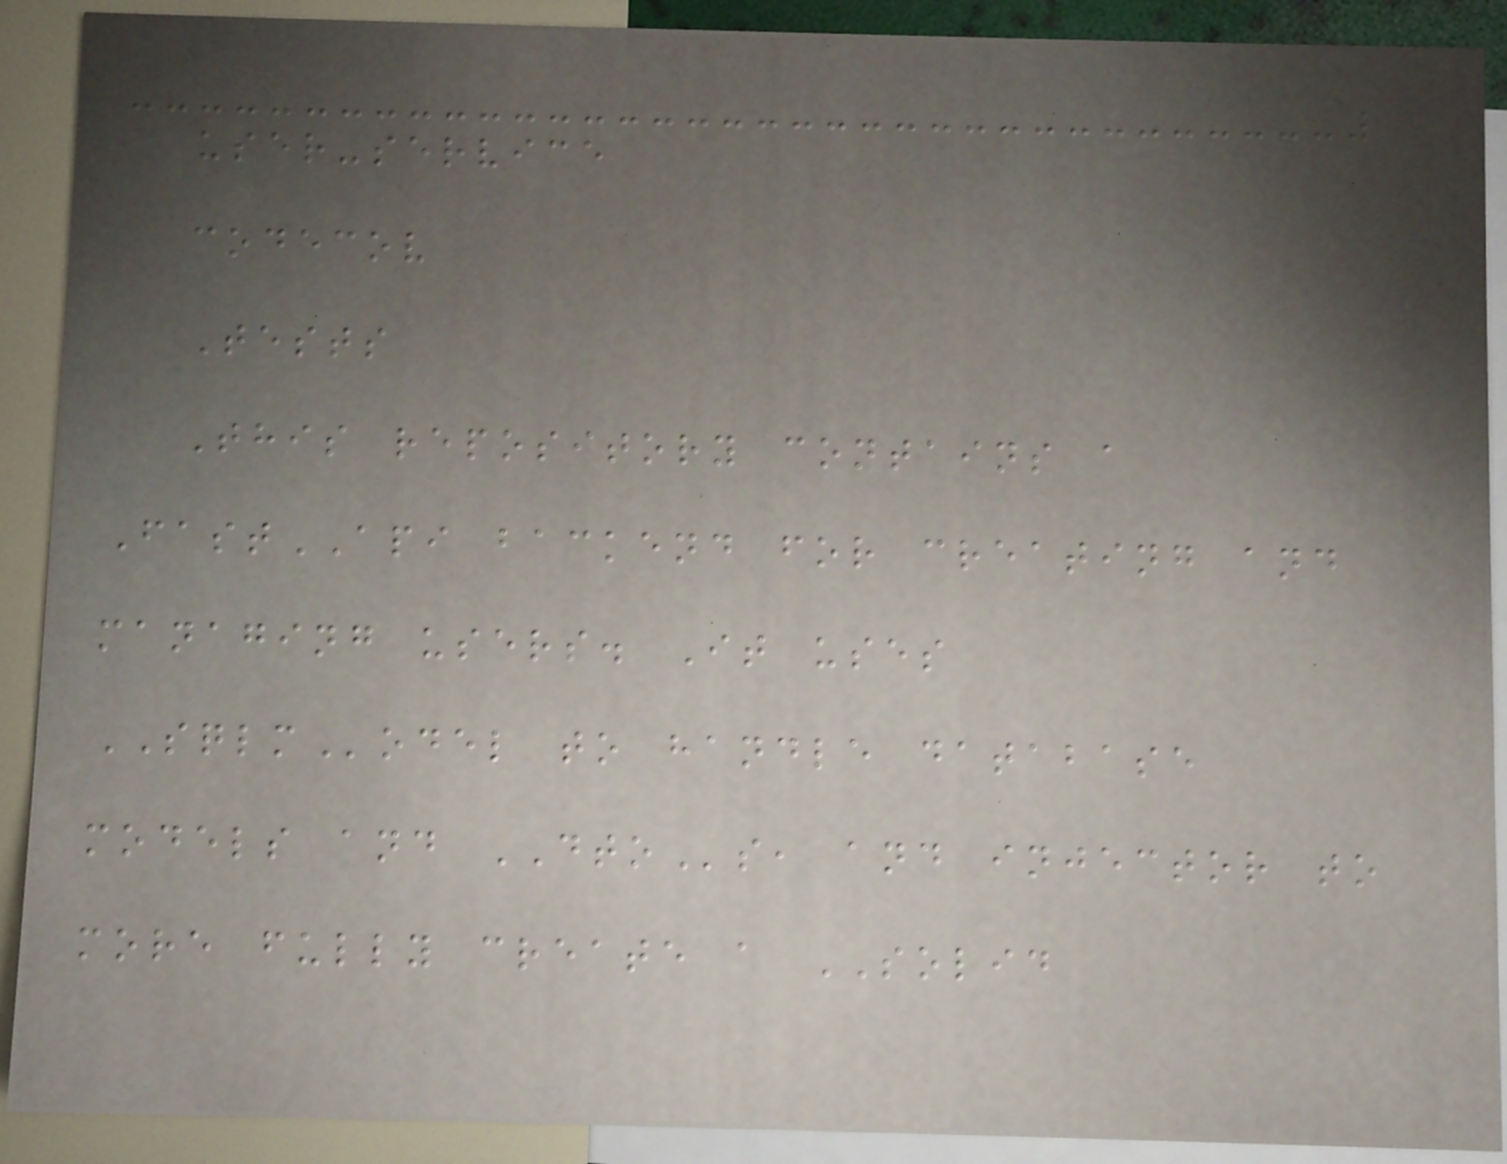user-service
codecov
Tests
This repository contains a
FastAPI backend for creating and
managing users. It uses
SQLModel to handle database
models and DTOs, and injector to
more fully create a SOLID
